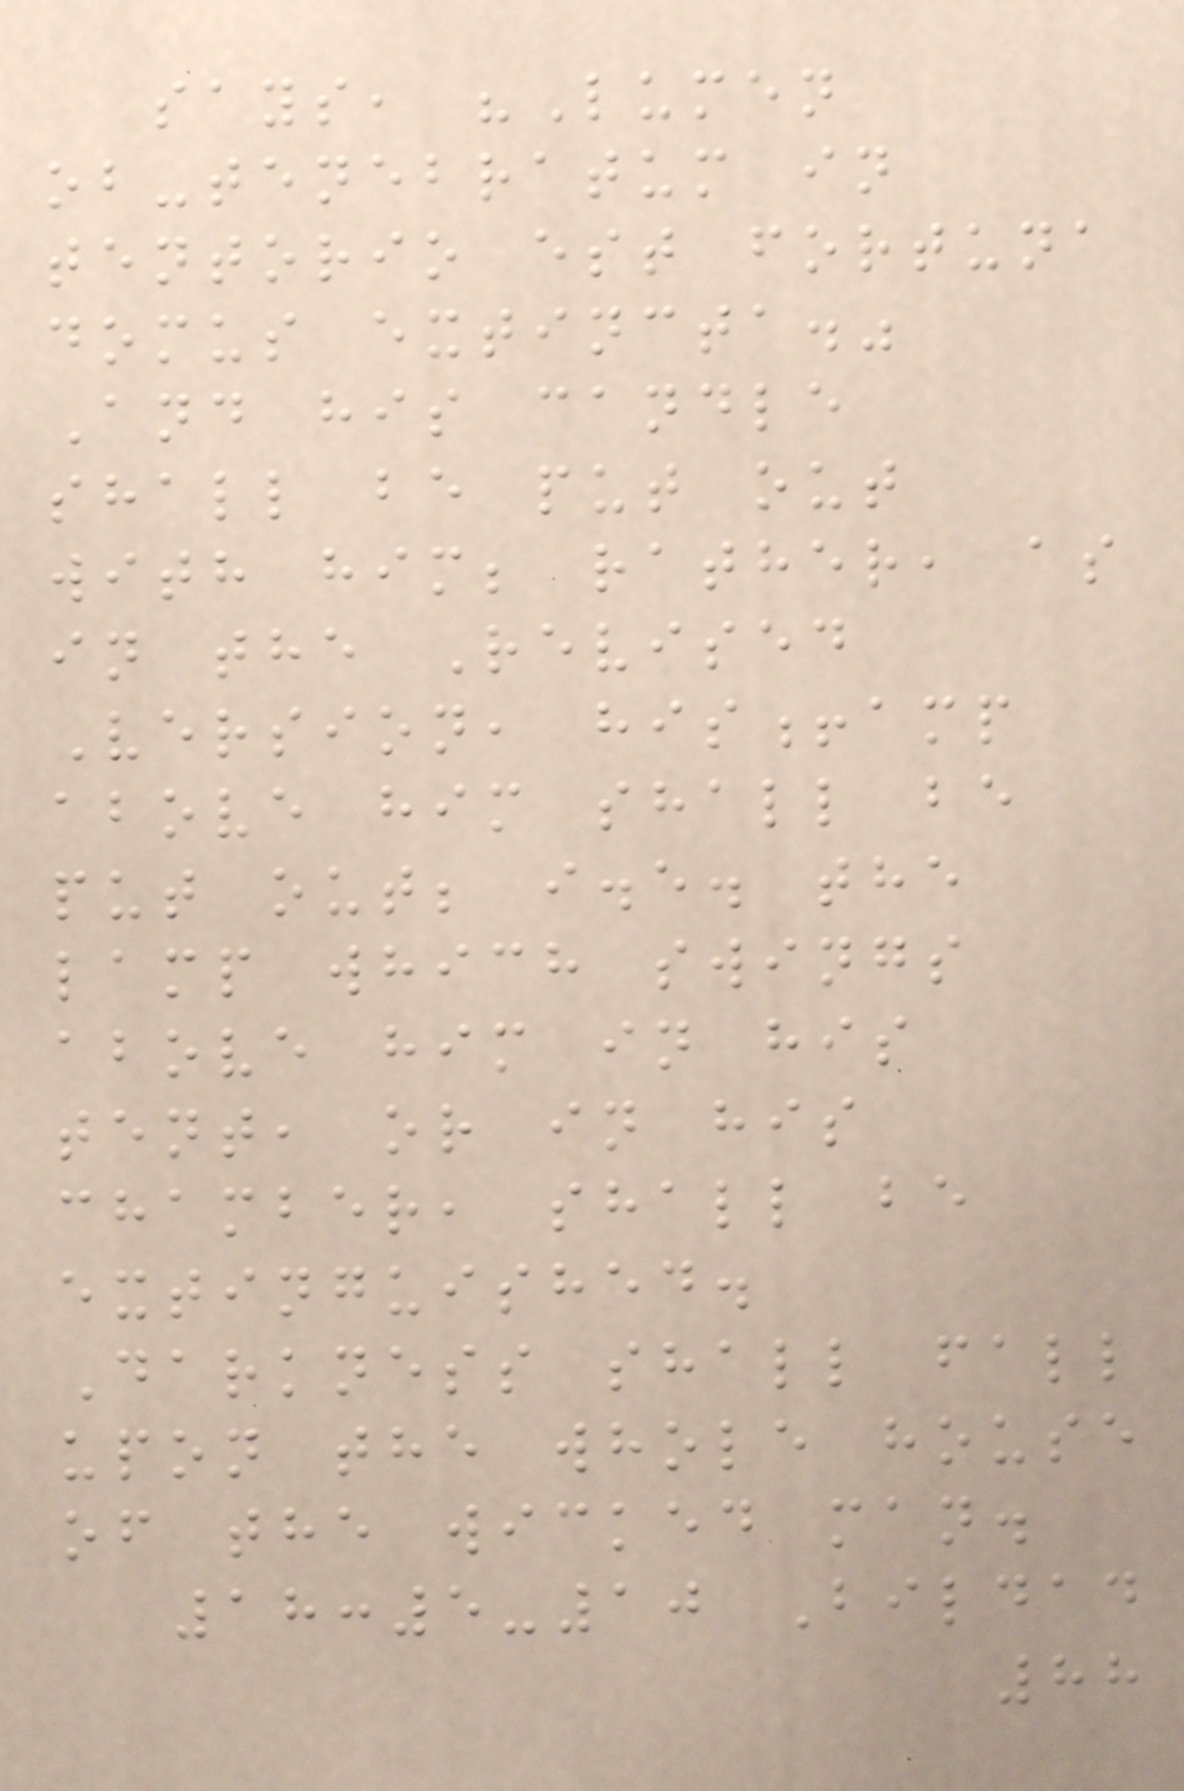says, "Lumen
ob-tenebratum in
tentorio est fortuna
domus extincta."
And his candle
shall be put out
with him; rather, as
in the Revised
Version, his!amp
above him shall be
put out; i.e. the
lamp which swings
above him in his
tent, or in his
chamber, shall be
extinguished.
Darkness shall fall
upon the whole house
of the wicked man.
18:5-10 Bildad
88
